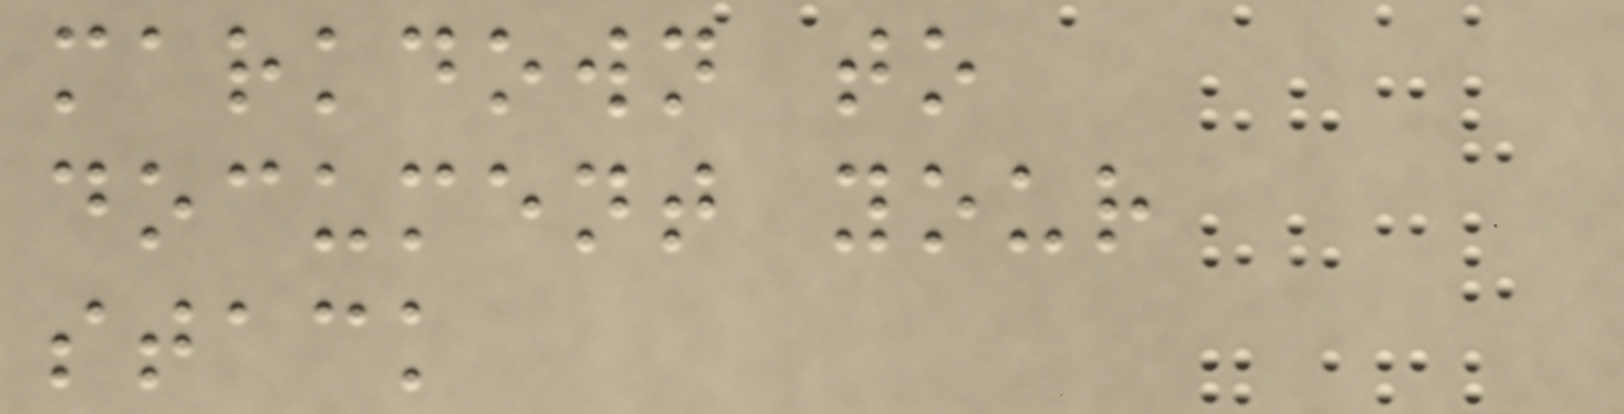markdown to
document your
stack
